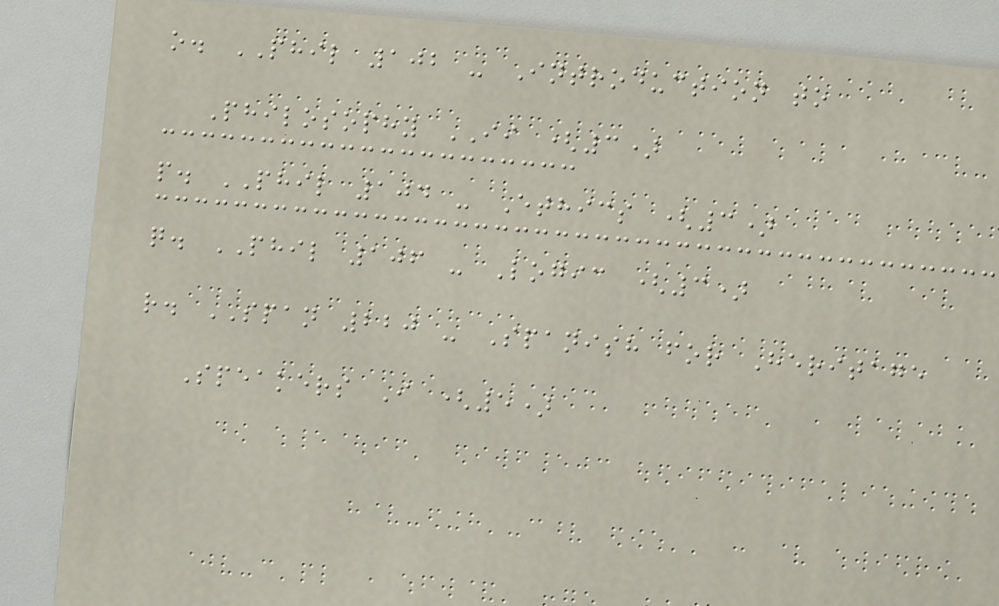o. PHIL 102 - Introduction to
Philosophy II (3)
p. PHIL 104 - Ethics (3)
q. PHIL 106 - Logic (3)
r. SPAN 220 - Spanish for Heritage
Speakers I (5)
